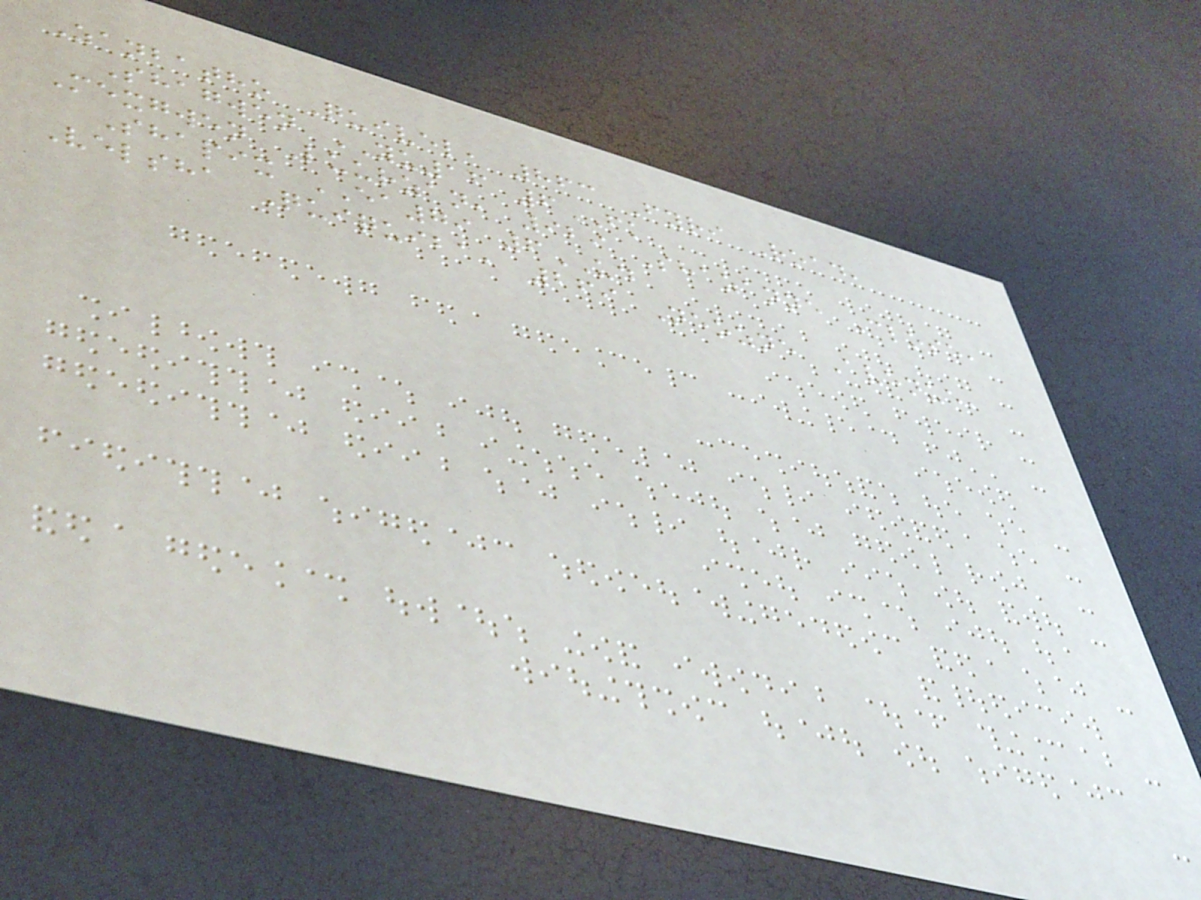Zanbatho Quivel, 863 Fyri Road,
Shagwen YU16 6FK
Mexgwen Luurzan, 929 Shazanne Close,
Shapix EA79 6UD
Velsha Quiquiba, 269 Neozne Avenue,
